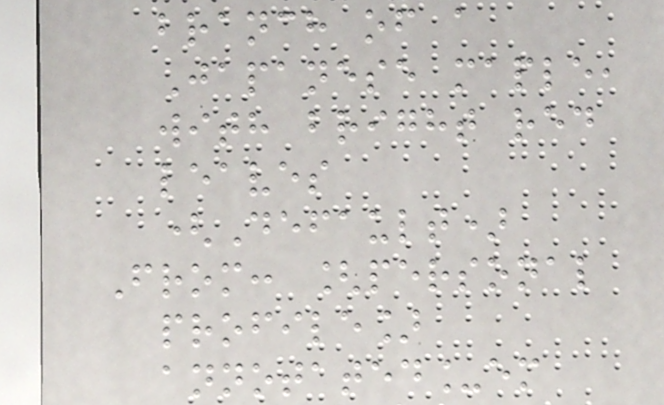branch of a
Japanese maple,
with bright red
leaves
(Default)
From: [personal
profile]
annotated_em
